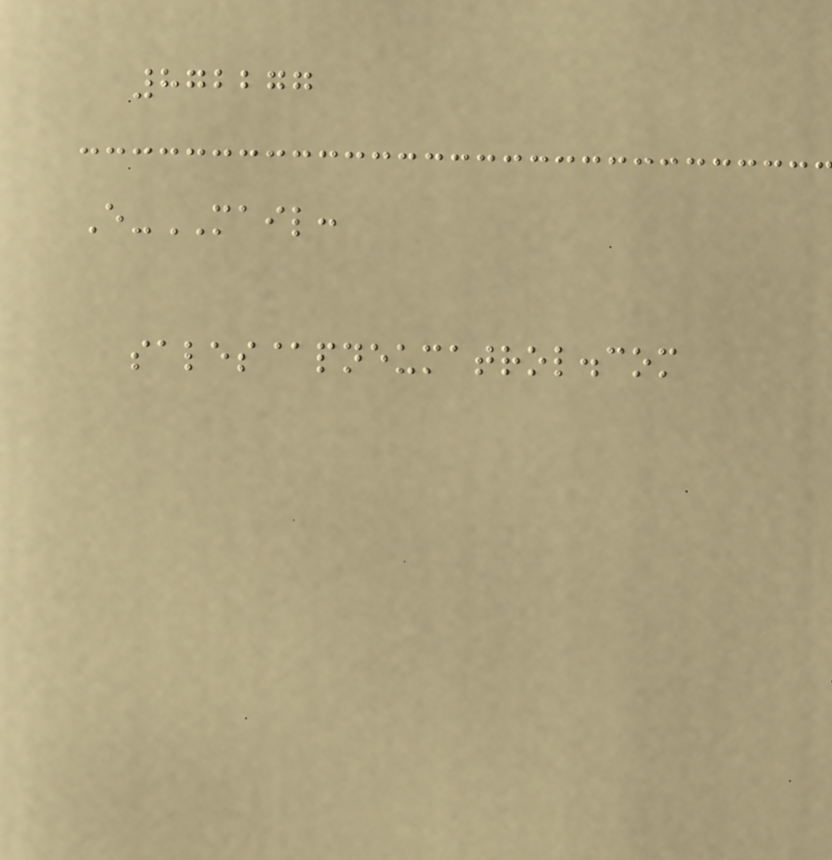872277
E-MAIL:
sales@pneumatrol.com
